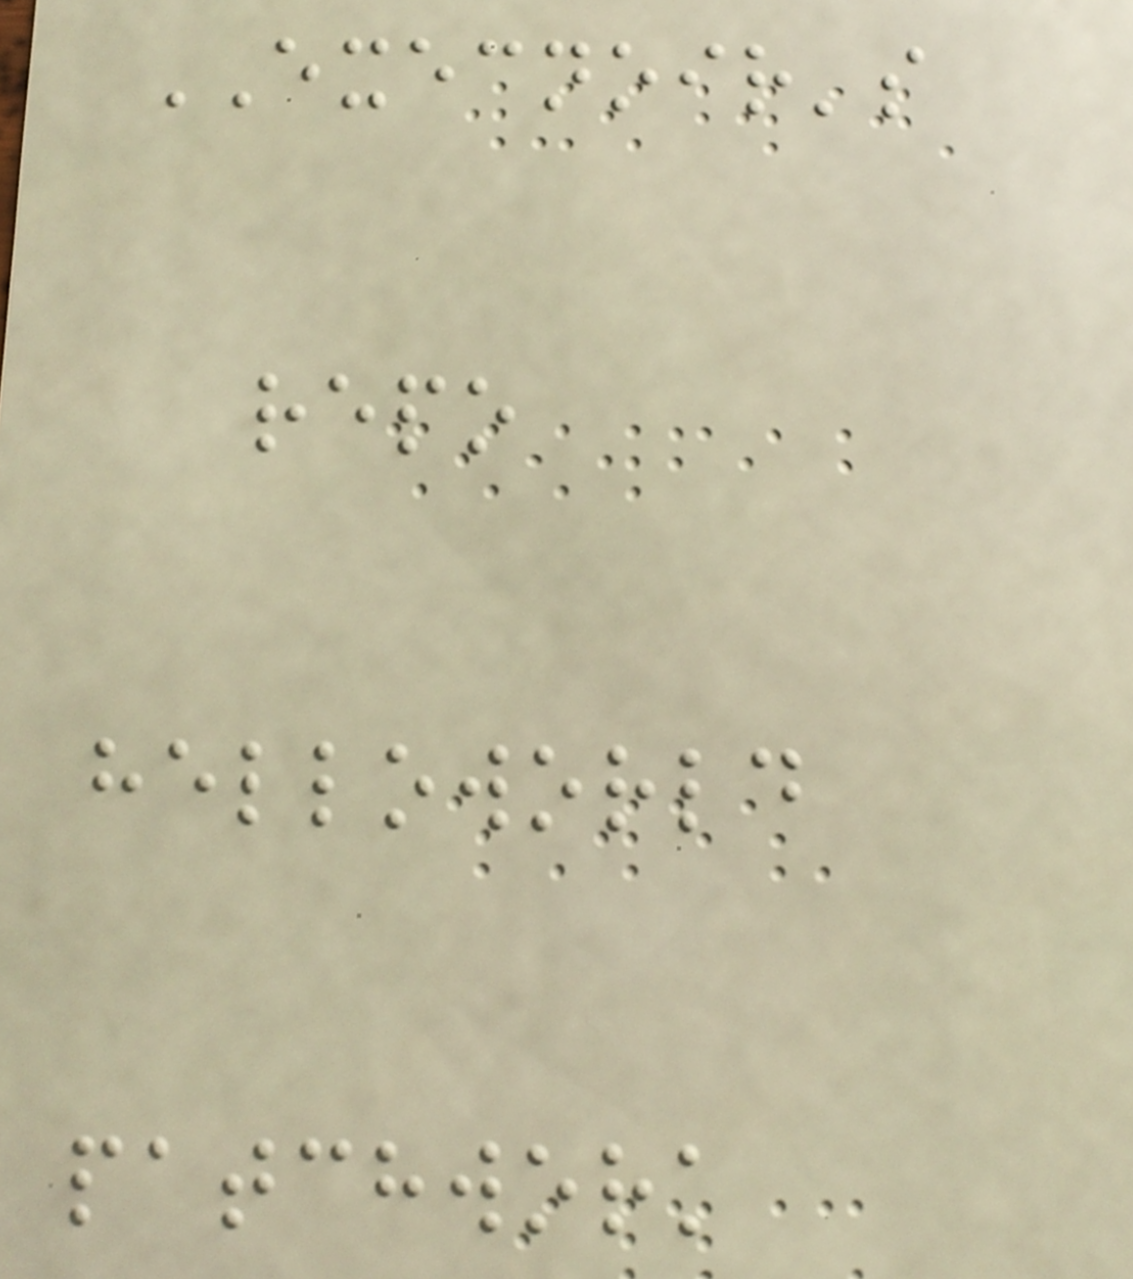EXECNOIR's
repo
helloworld
patchwork
